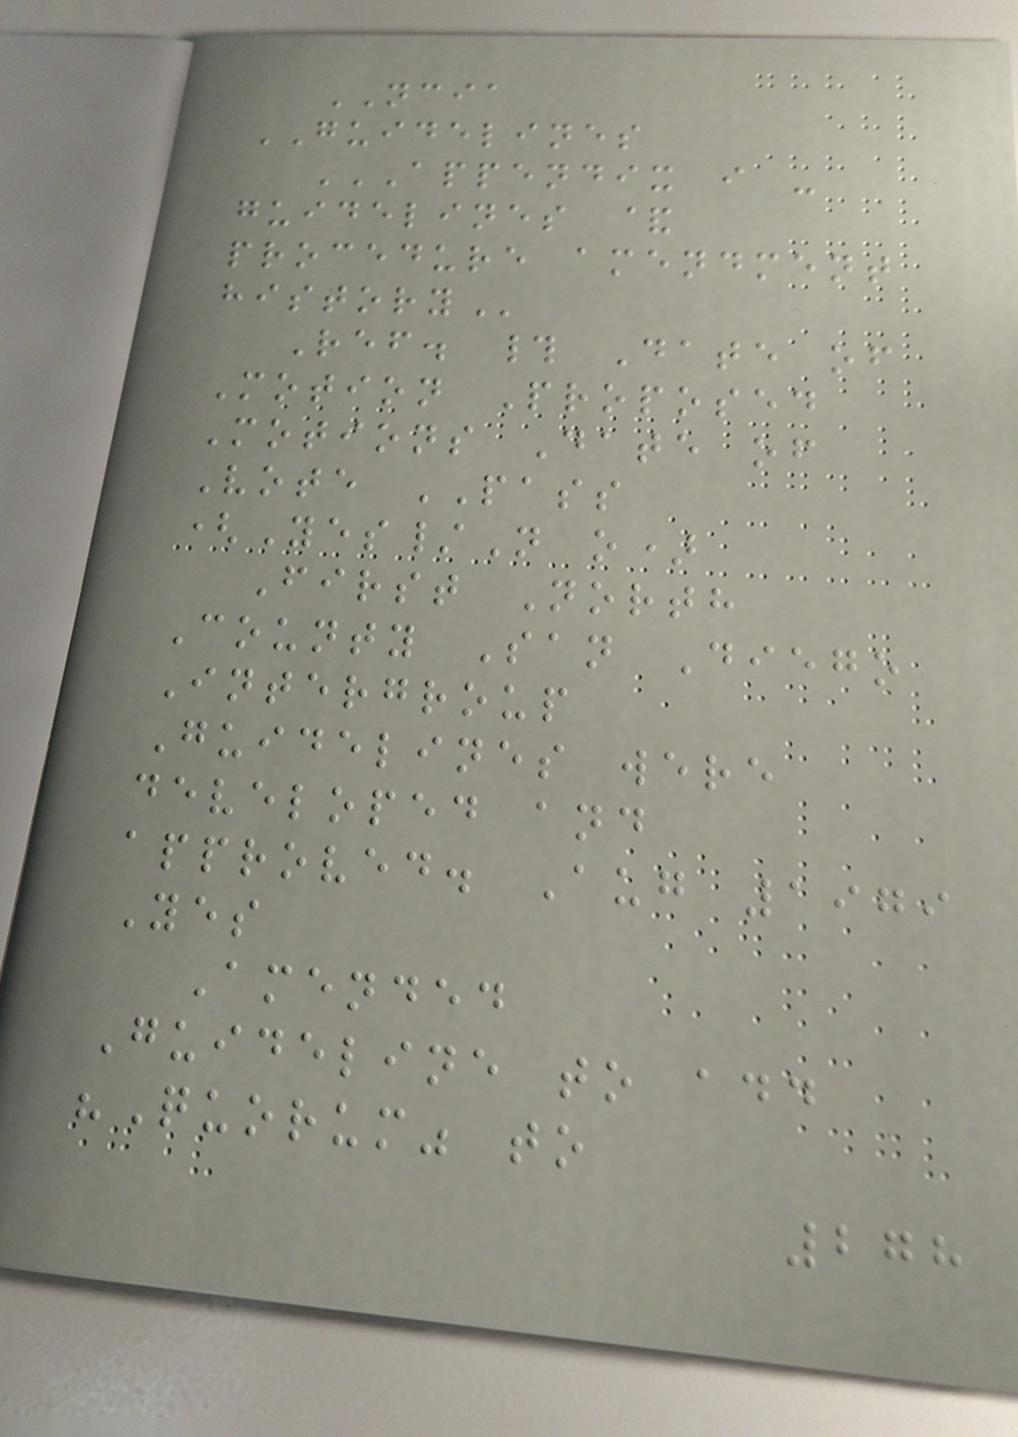NCIA
GUIDELINES
APPENDIX I -
GUIDELINES &
PROCEDURE AMENDMENT
HISTORY
Ref. # Date of
Motion Proposed
Motions Date of
Vote PASS
(Yes/N o)
First North
County San Diego
Intergroup
Guidelines were
developed and
approved. Aug 1979
Yes
Amended
Guideline to add
"Quorum" to
278
